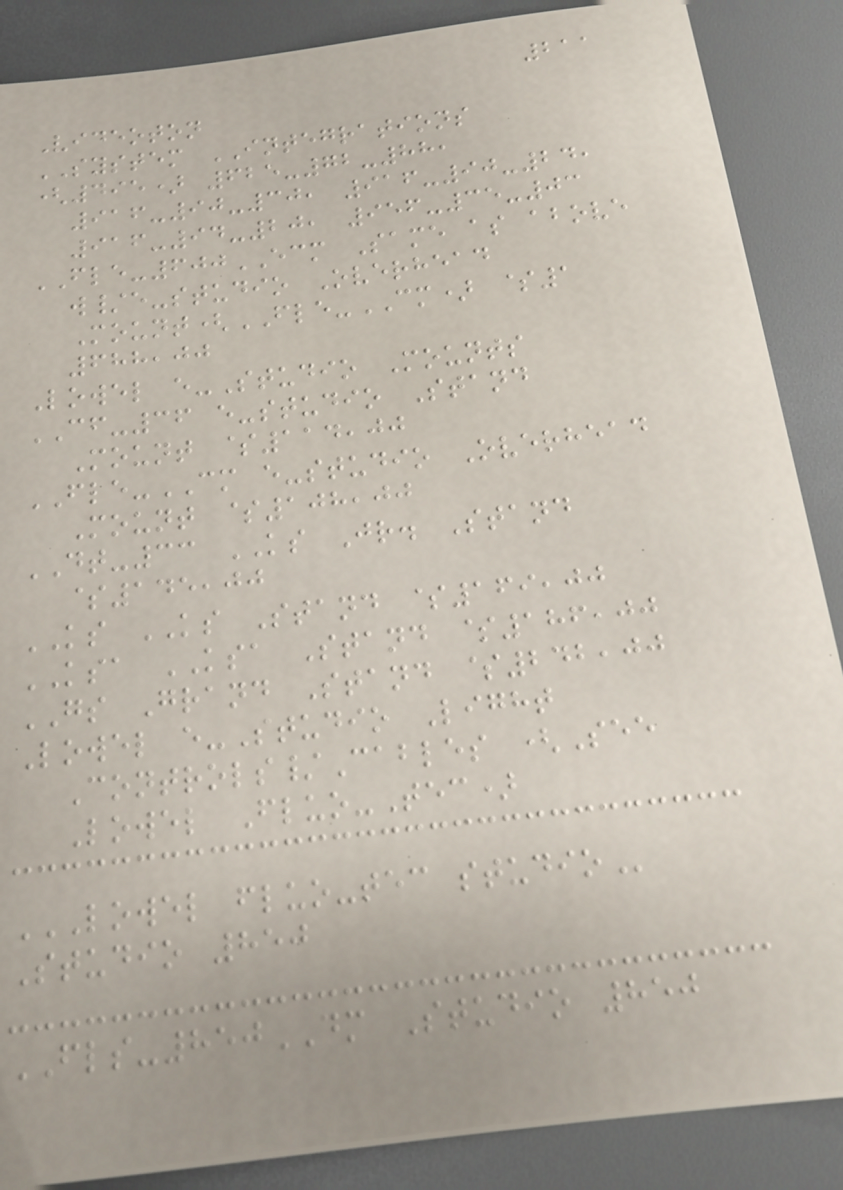211
Videoton
SYSTEM INTEGRATIONS
(495) 625-72-88,
916-90-30, 916-90-24,
916-94-20, 956-35-03
FLE-600ECM Same as above
w/e-studio Overhead
Mount(FLE-CM) $1
688,00
Lowel e-Studio Mounts
CF-36 e-studio Stand
Mount $114,00
FLE-CM e-studio Overhead
Mount $108,00
DT-33 KS Jr. Stand
$145,00
KS KS Stand $169,00
KSA KSA Stand $186,00
GS Grand Stand $242,00
Lowel e-Studio Light
Controls/Cables (See
Lowel Fluo-Tec)
LOWEL FLUO-TEC STUDIO
Studio 850
FLS-850DM Studio 850
